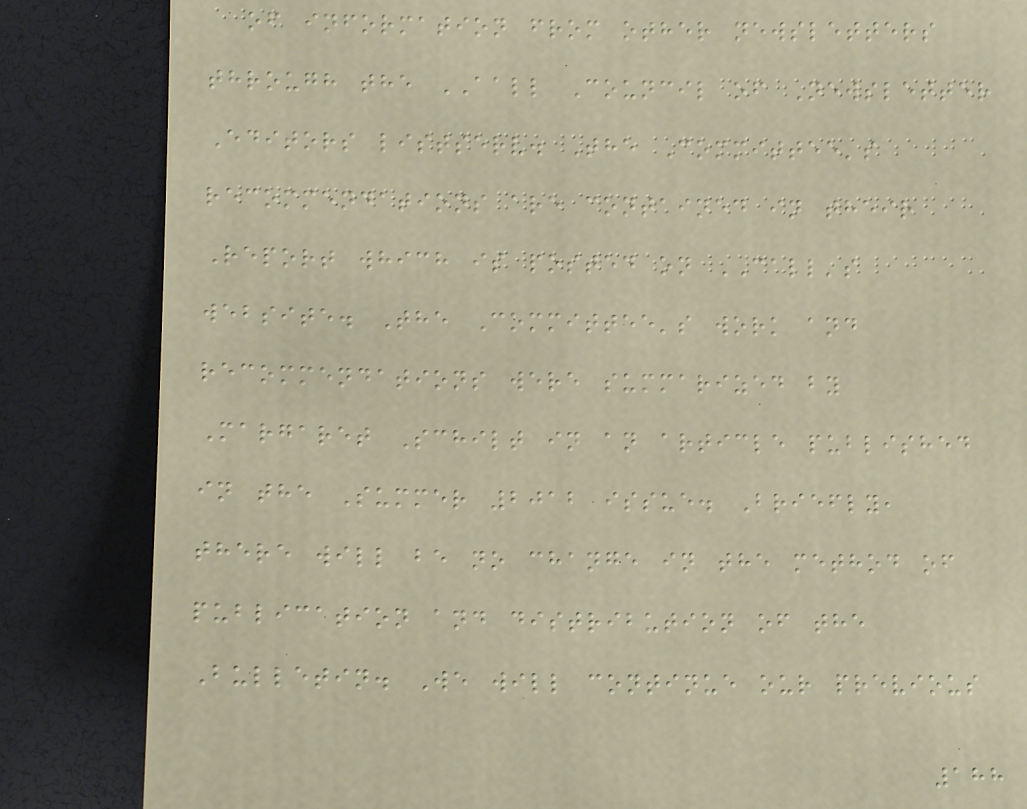of information from other newsletters
through the AALL Council of Newsletter
Editors listserv. The Committee's
recommendations are contained in their
Report which is posted on CALL's
website. The Committee's work and
recommendations were summarized by
Margaret Schilt in an article published
in the Summer 2012 issue. Briefly,
there will be no change in the method of
publication and distribution of the
Bulletin. We will continue our previous
188
